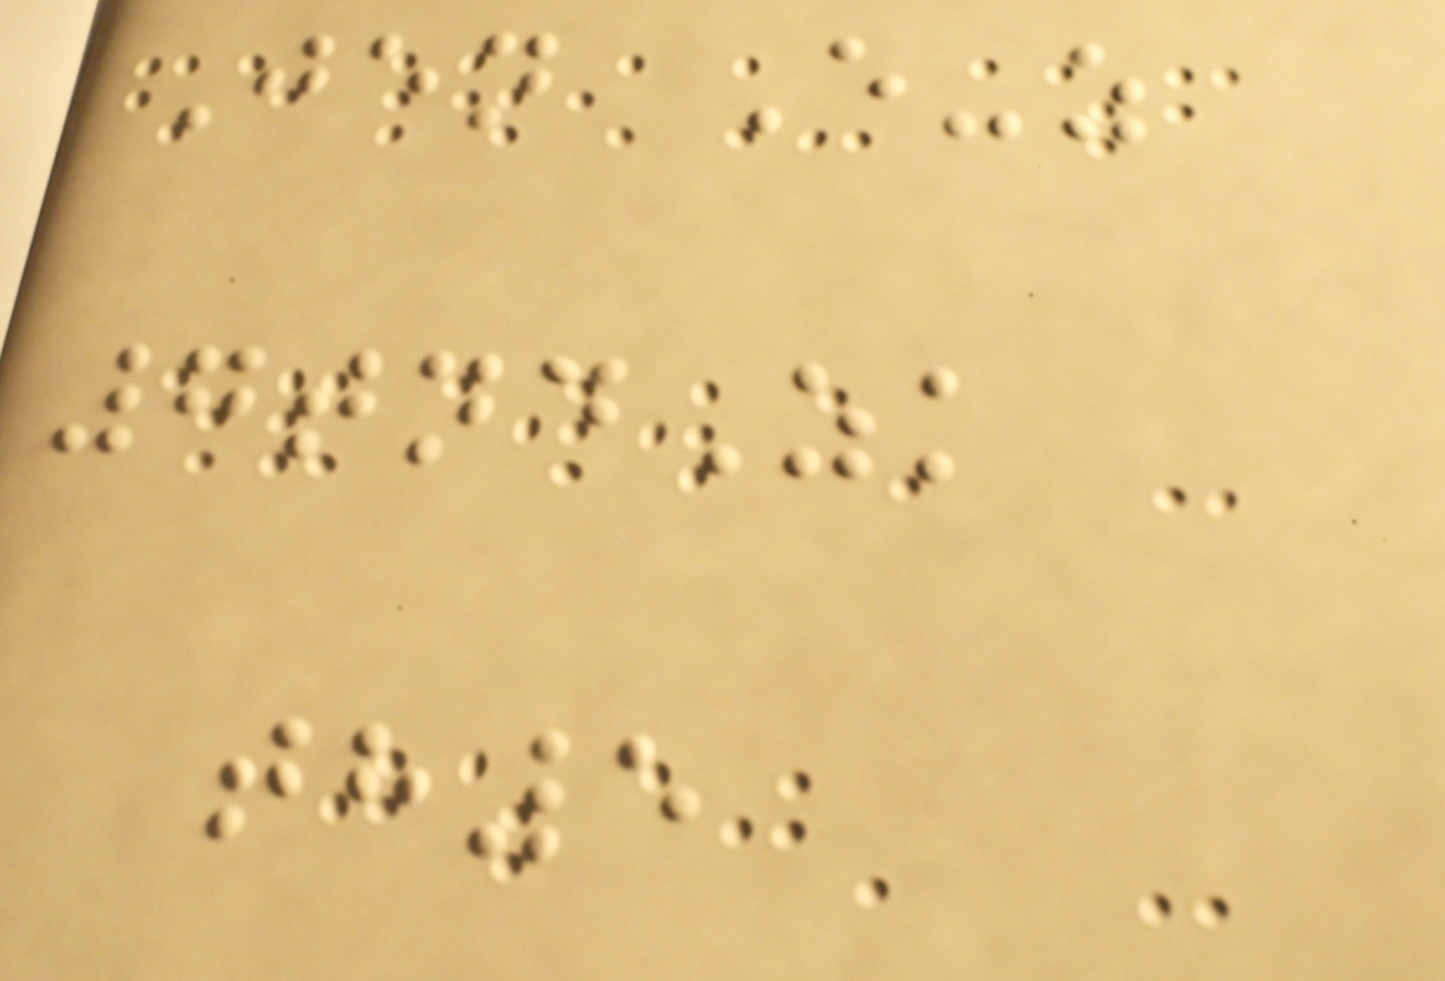Jen E-z
7tndZk
th5
